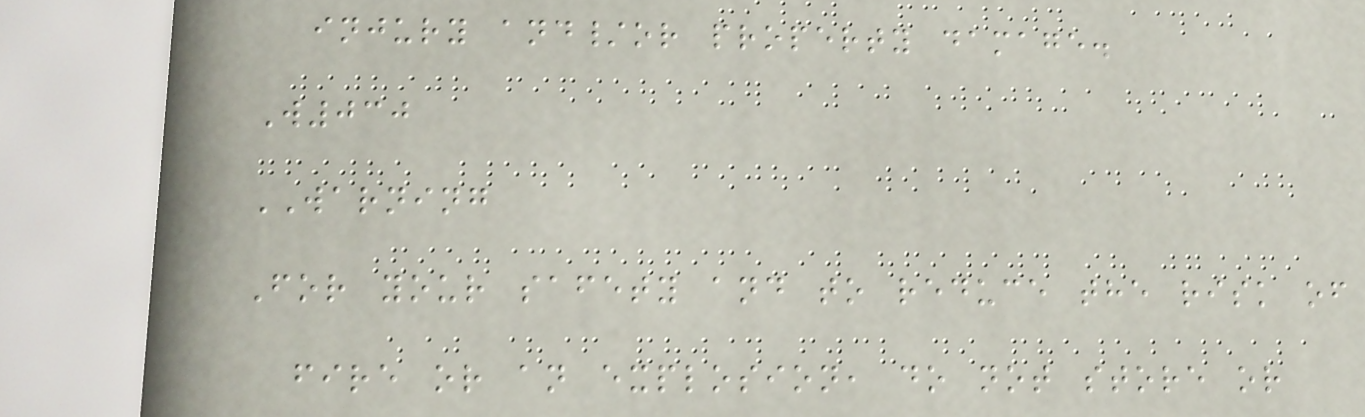injury and/or property damage.
W030
WARNING
For your safety and to reduce the risk of
fire or an explosion, do not store or
